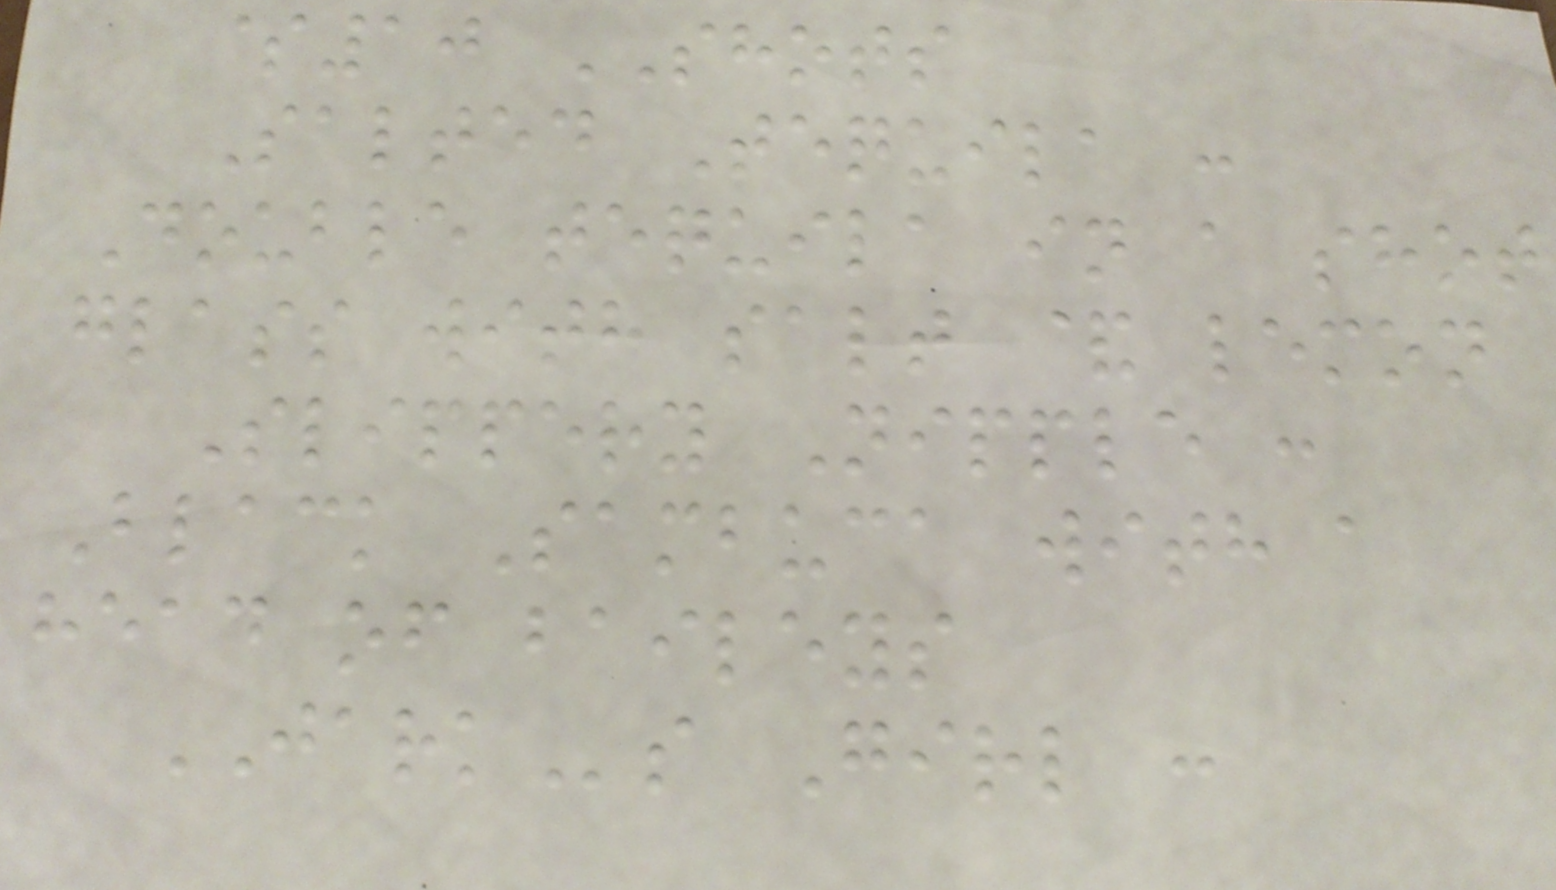$10 SHOTS
Salted Tequila :
Double tequila in a shot
glass with salt & lemon
Slippery Nipple :
Black Sambuca with a
head of baileys
JARKs Girl :
